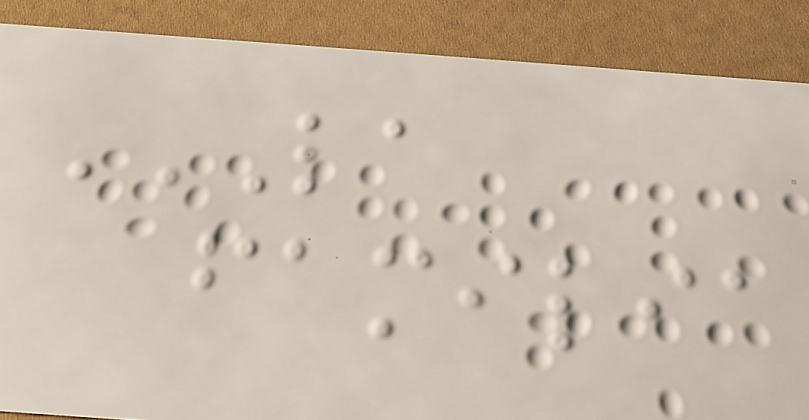LA
FAMILIA
